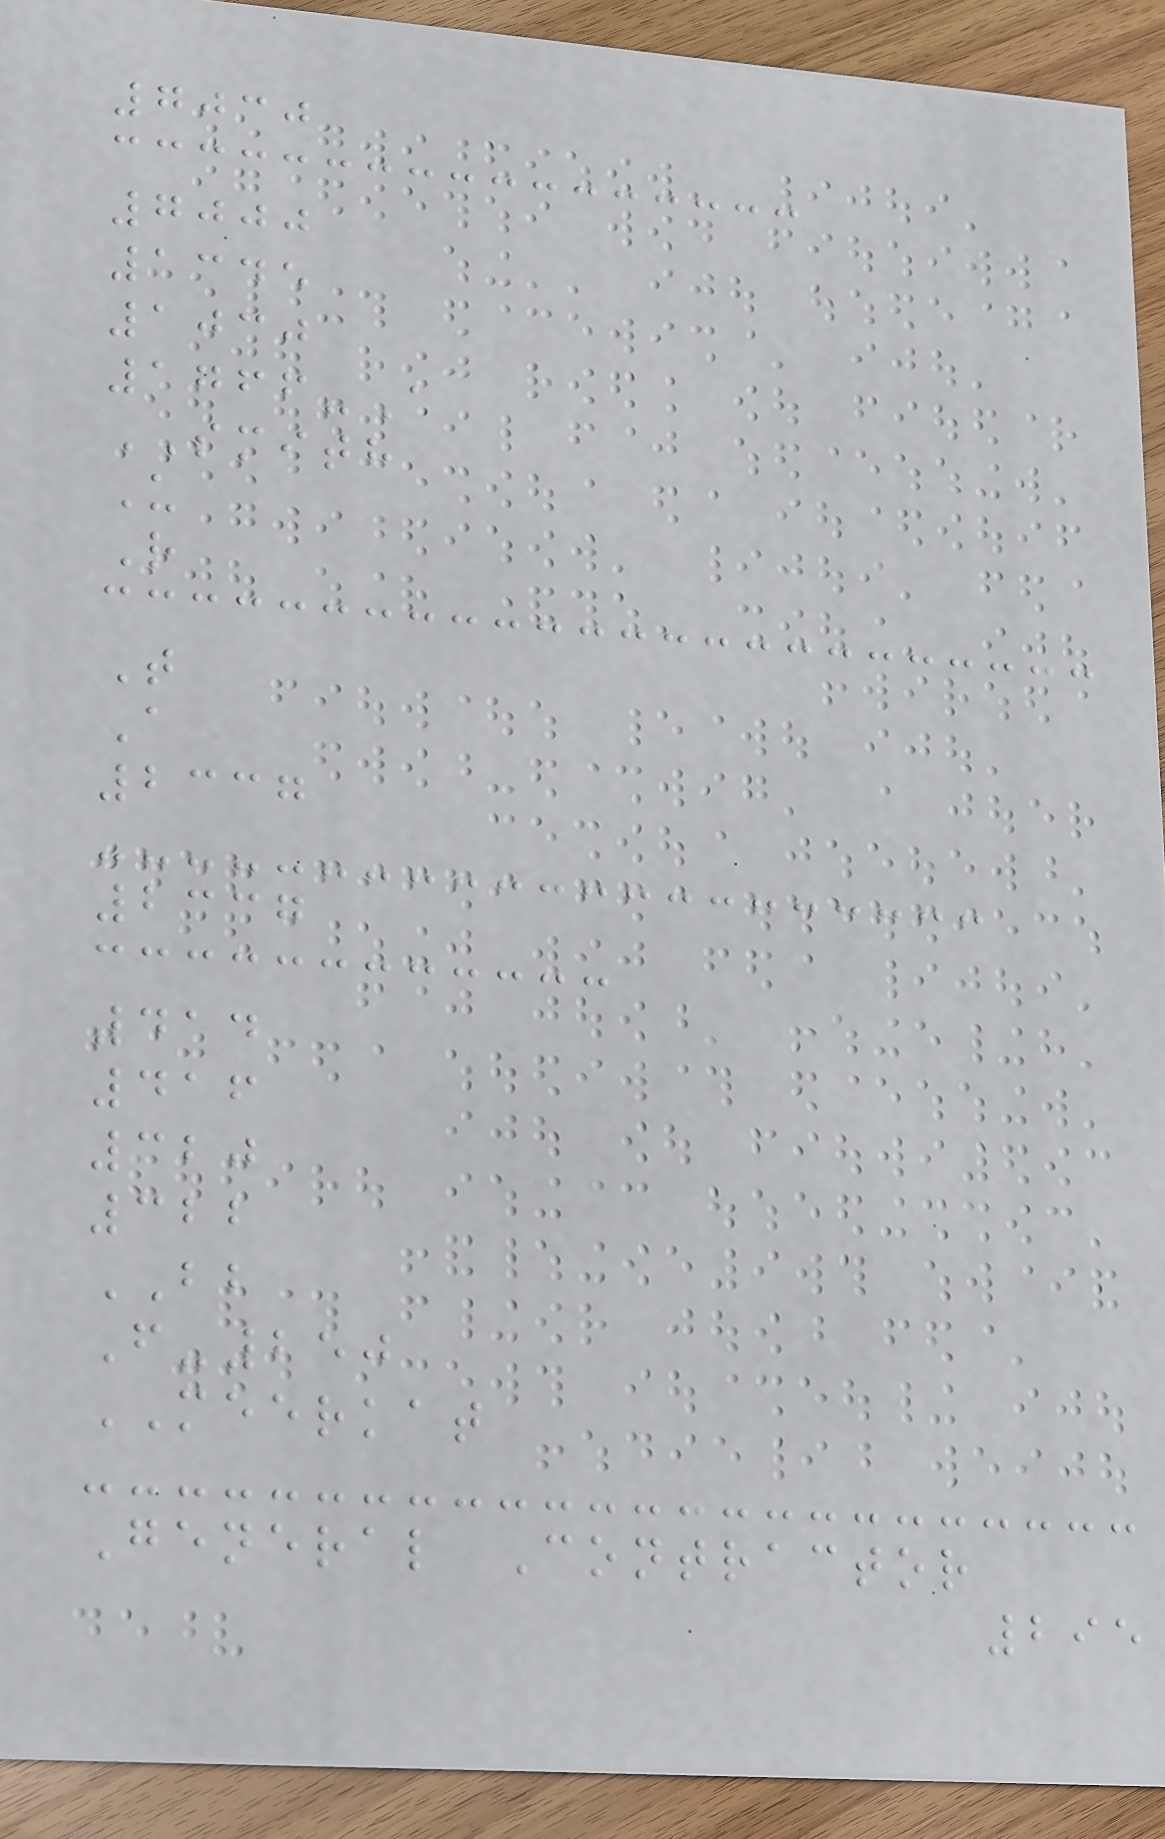7030
7000
1345
1030
1766-A
SMITH
U
R
T
A
2337
2337
414
416
320
322
BB
F-250
MEERKAT
General Contractor
295
